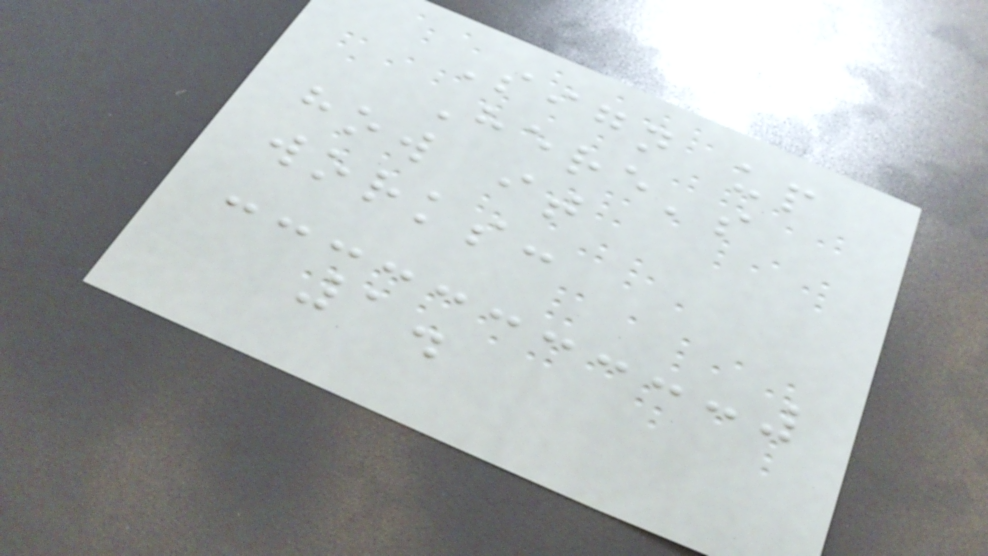Sign up
Here's
how it
works:
1.
